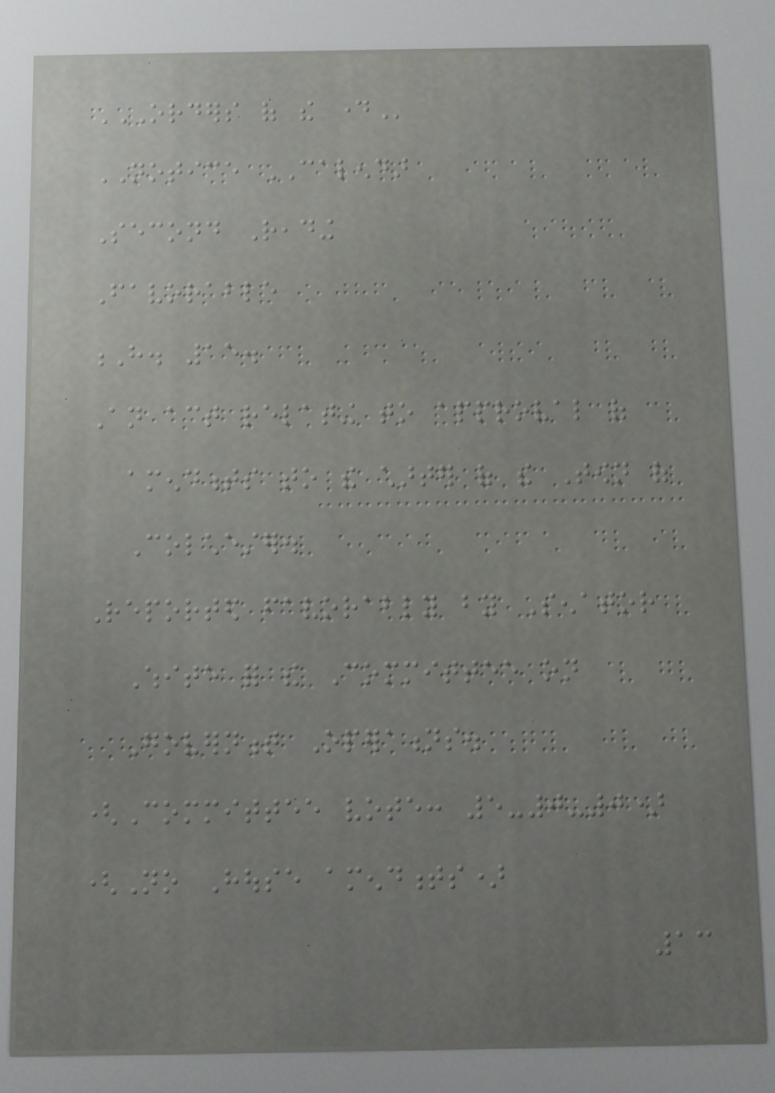ORDERS OF THE DAY
NOTICE CALENDAR
Second Reading
Favorable
H. 15.
An act relating to approval of
amendments to the charter of the Town of
Colchester.
Reported favorably by Senator
White for the Committee on
Government Operations.
(Committee vote: 5-0-0)
(No House amendments)
13
